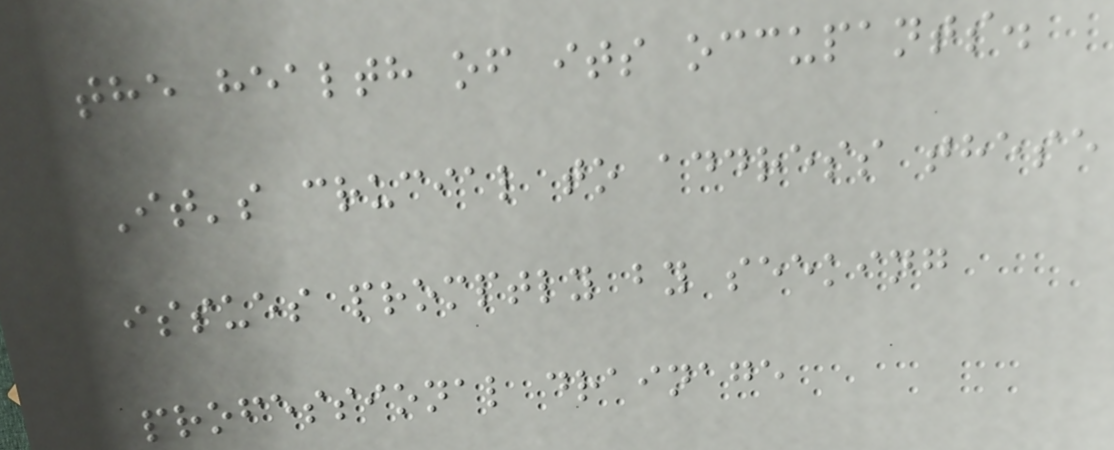the health of its occupants.
It's crucial to address these
issues promptly by seeking
professional drainage
